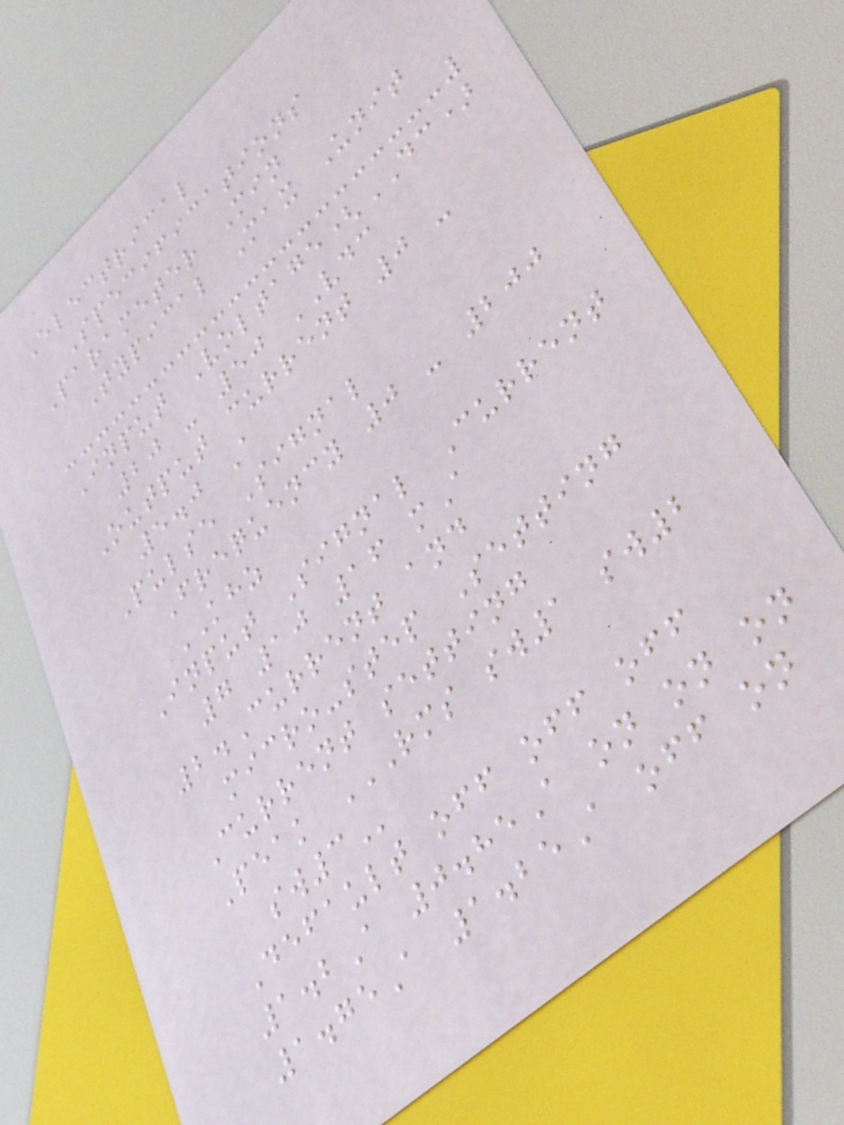Electrical
Specifications
Parameter Min
Typical Max Unit
Input Voltage(DC)
20 - 50 VDC
Output current 0 -
5.0 A
Pulse Signal
Frequency 0 - 200
KHZ
Input Signal Current
7 10 16 mA
2.Current and
micro-step Setting
Current setting
Peak RMS SW1 SW2
SW3
Default off off off
1.2A 0.85A on on on
1.75A 1.25A off on
